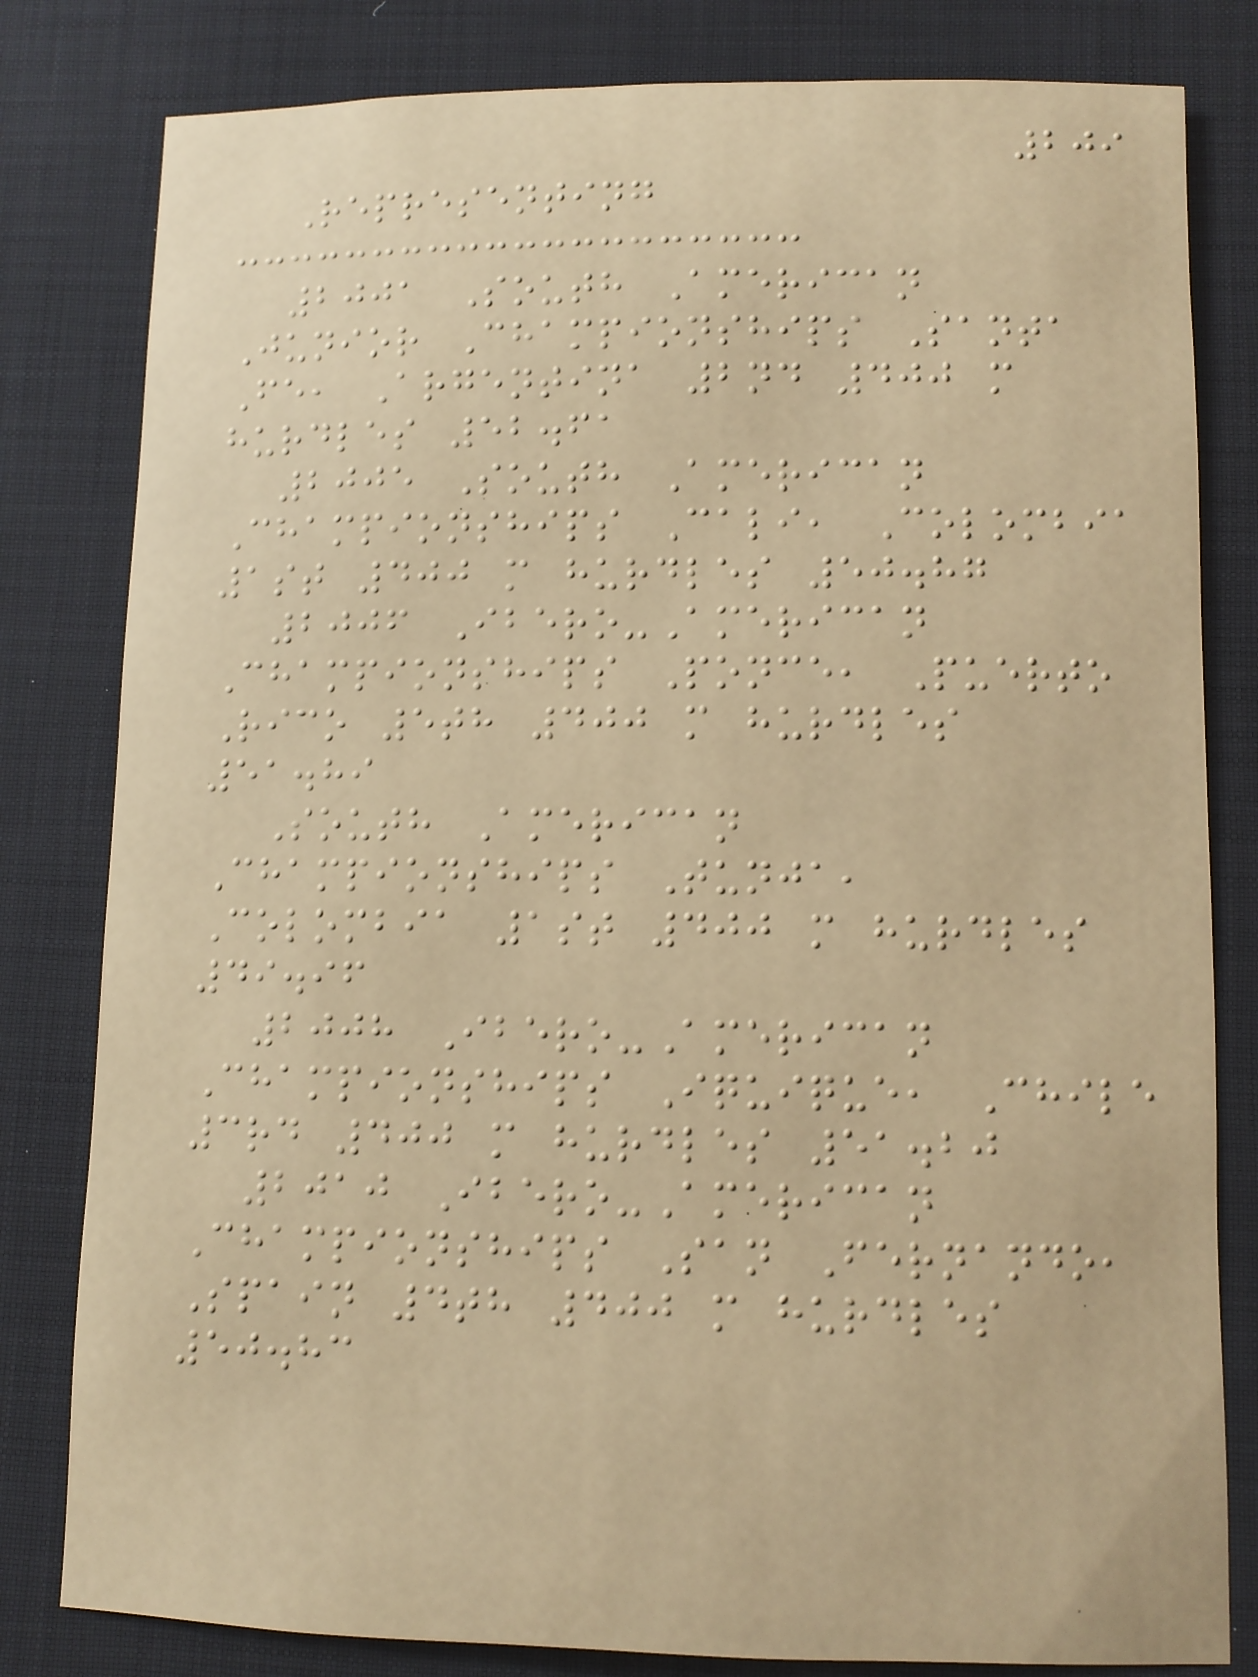209
Representing
2001 South American
Junior Championships Santa
Fe, Argentina 2nd 400 m
hurdles 52.61
2005 South American
Championships Cali, Colombia
1st 400 m hurdles 50.87
2006 Ibero-American
Championships Ponce, Puerto
Rico 5th 400 m hurdles
51.89
South American
Championships Tunja,
Colombia 1st 400 m hurdles
49.96
2008 Ibero-American
Championships Iquique, Chile
3rd 400 m hurdles 51.20
2010 Ibero-American
Championships San Fernando,
Spain 4th 400 m hurdles
50.83
